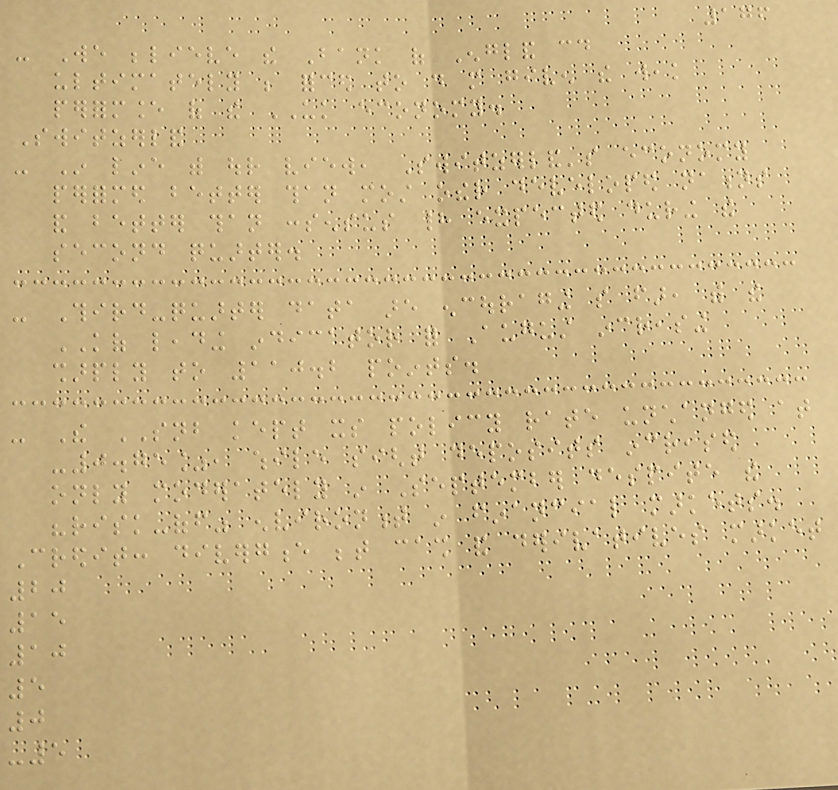176
- We believe the Bank of England could
ultimately be forced to do more given the weak
performance of the UK economy.
Switzerland
- In line with our view, Switzerland's economy
performed better than most other developed nations
and better than consensus had expected during the
second quarter.
- Third-quarter data are encouraging so far, with the
KOF leading indicator for August increasing
sharply to 110.2 points.
- The SNB kept its policy rate unchanged at
-0.75%, while sight deposits increased
only moderately in September despite the
"risk-off" environment in financial markets.
Credit: divergence between cash and derivatives market
20
15
10
5
0
-5
